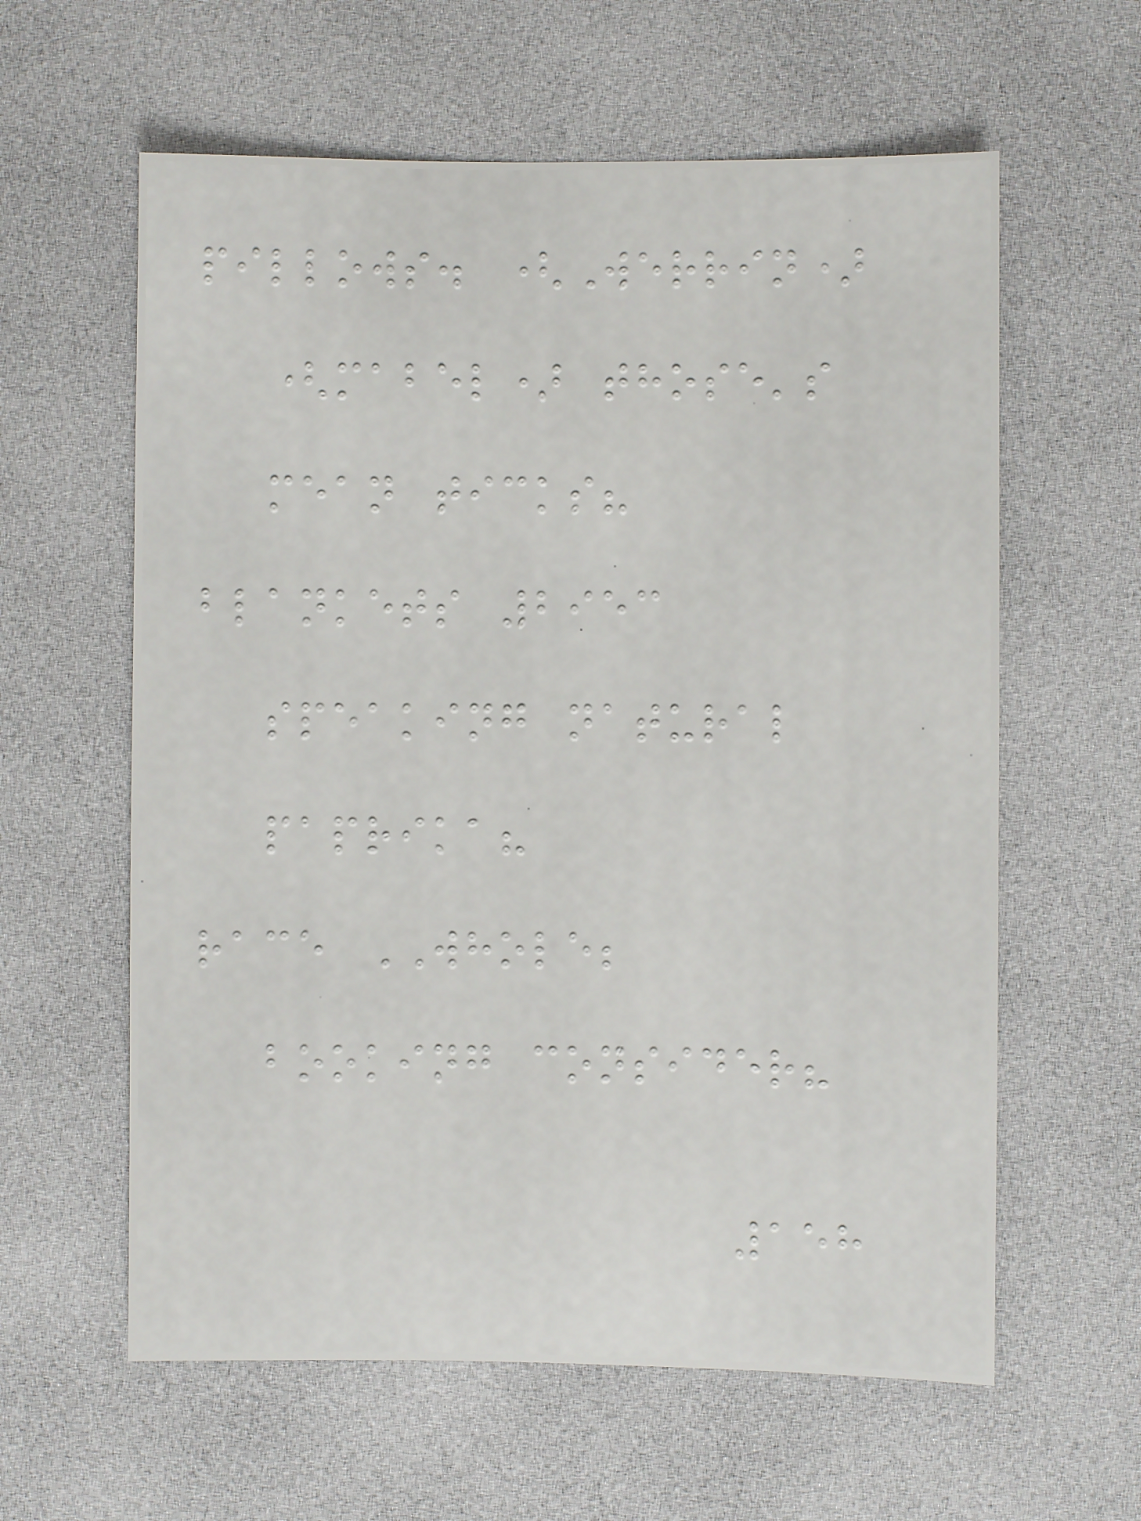pillows. (Werrin)
(mabel) those's
mean ticks?
blankets 2953
speaking natural
paprika?
race WHOLE;
booking consider?
158
